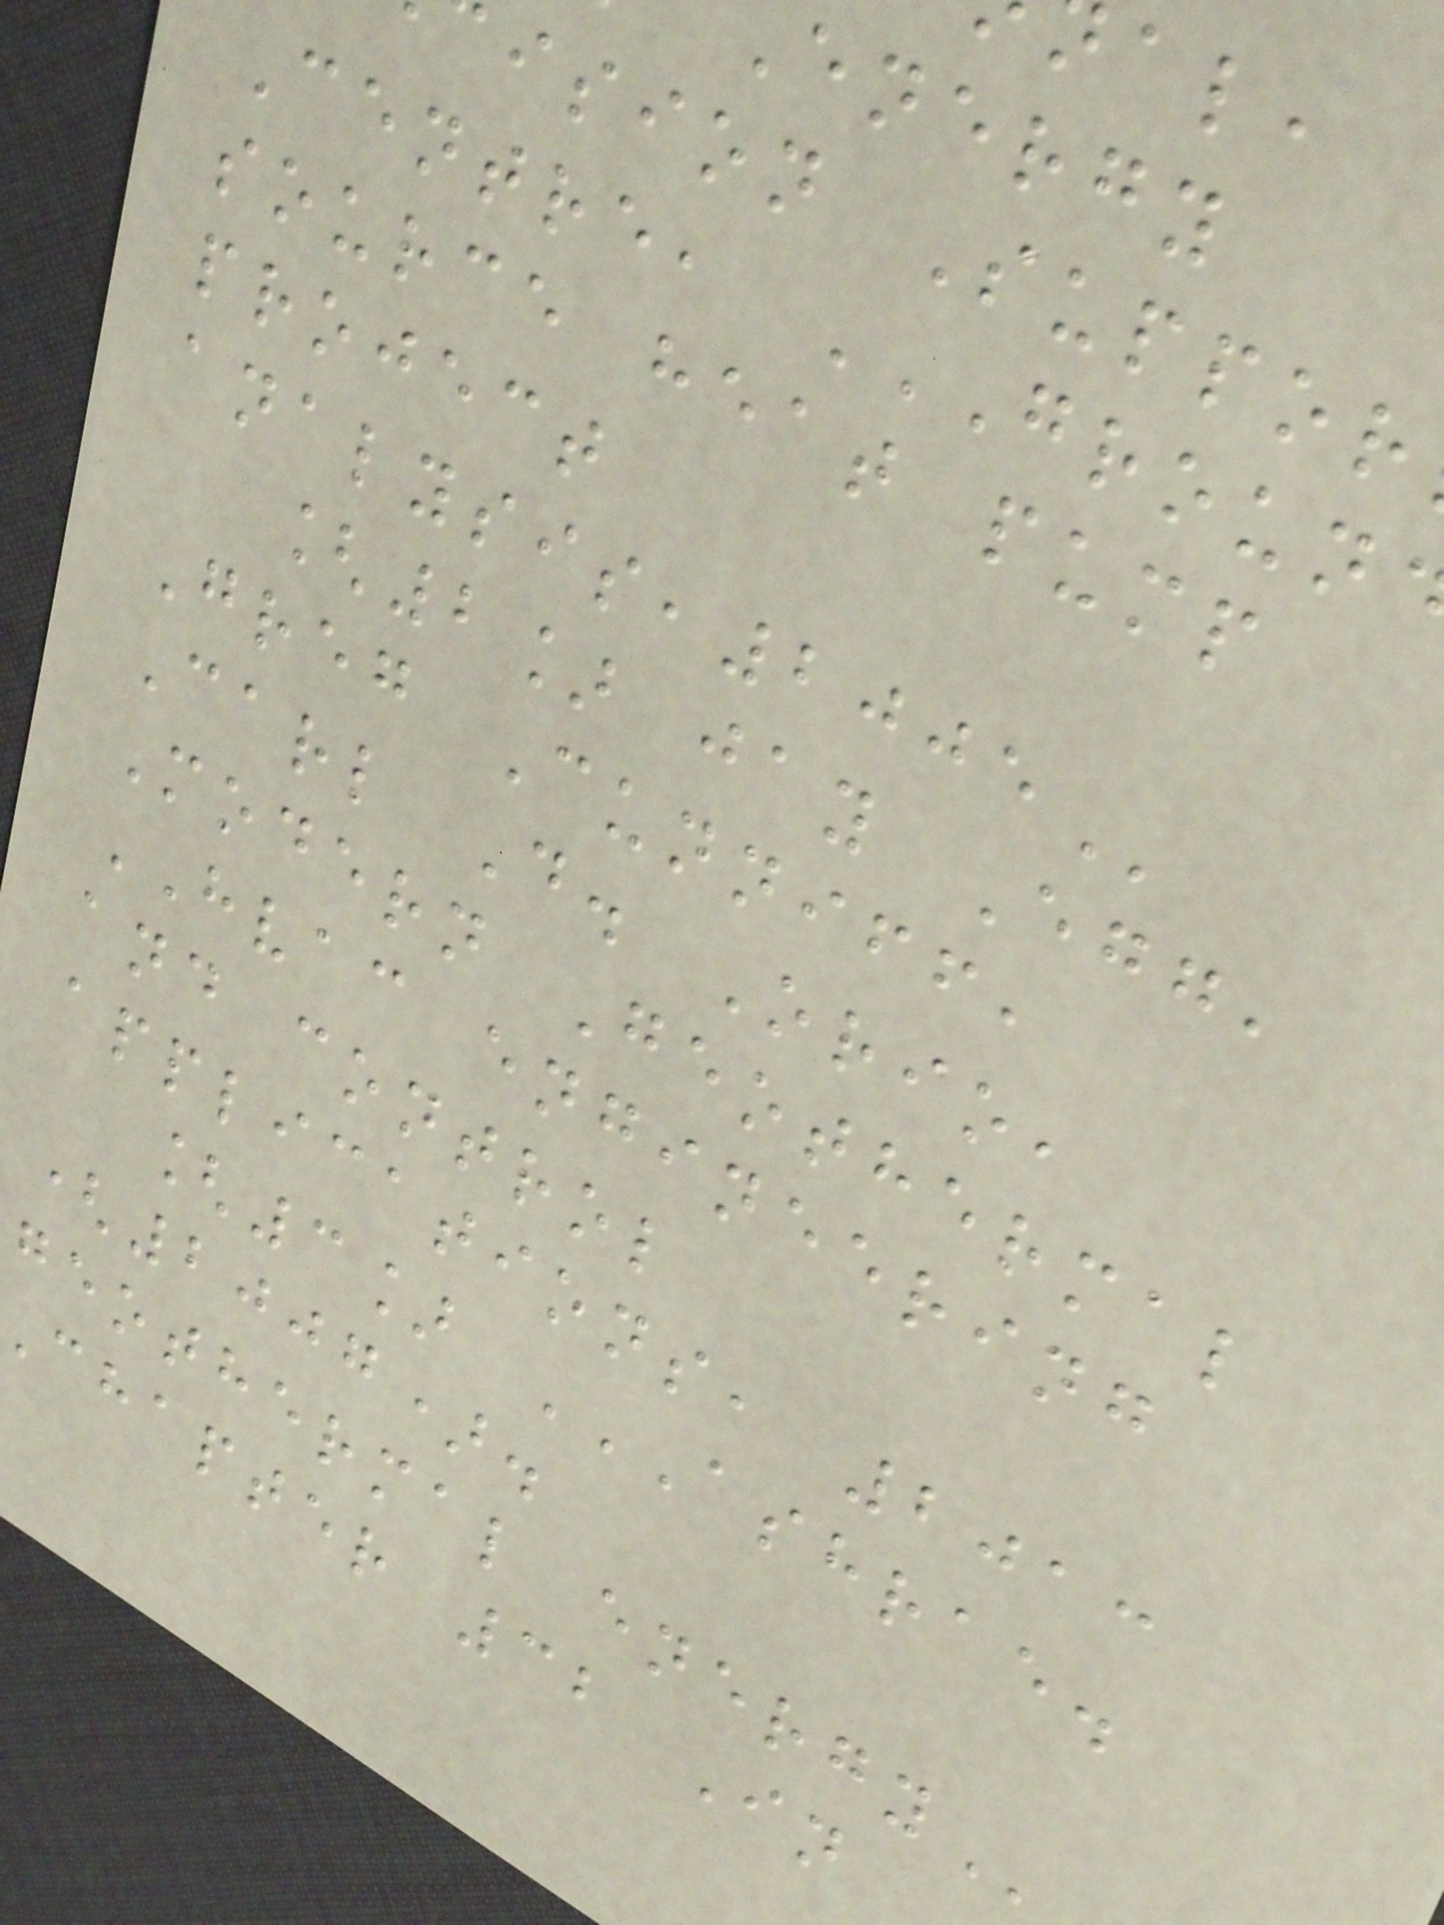energy
ision Suppor
Centre,
source heat pump
project
[2] jay Egg,
Greg Cunniff,
Carl D. Orio,
Modern Geothermal
HVAC engineering
and control
applications, 2013
[3] ASHRAE.
(2007).
geothermal
chapter 32 In
